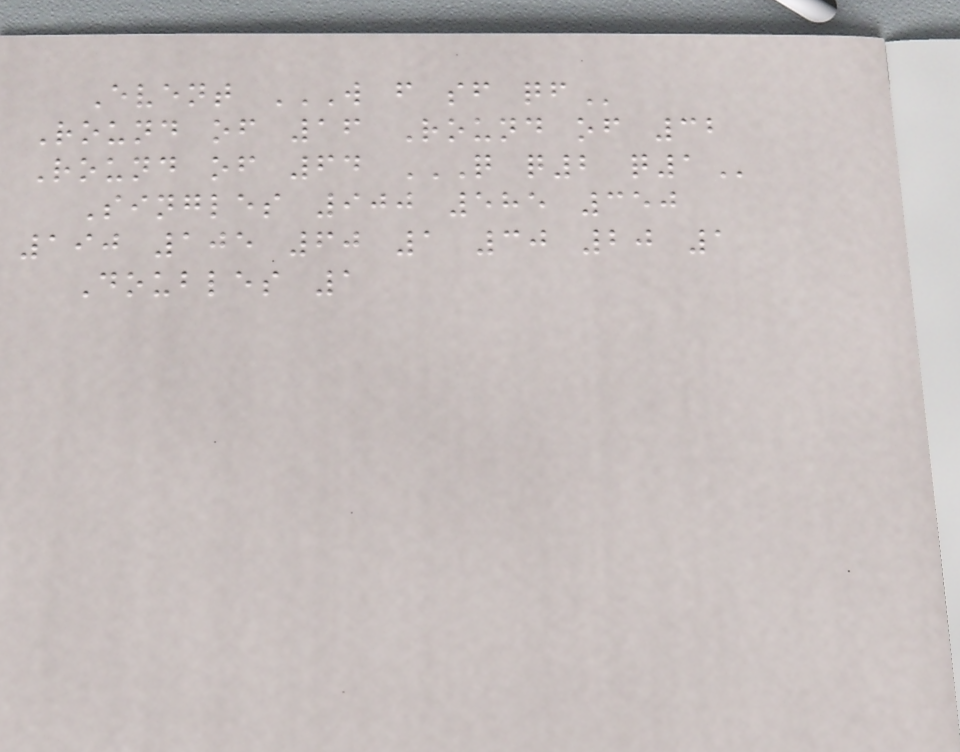Event W F SF QF
Round of 16 Round of 32
Round of 64 Q Q2 Q1
Singles 900 585 350
190 105 60 1 30 20 1
Doubles 1
